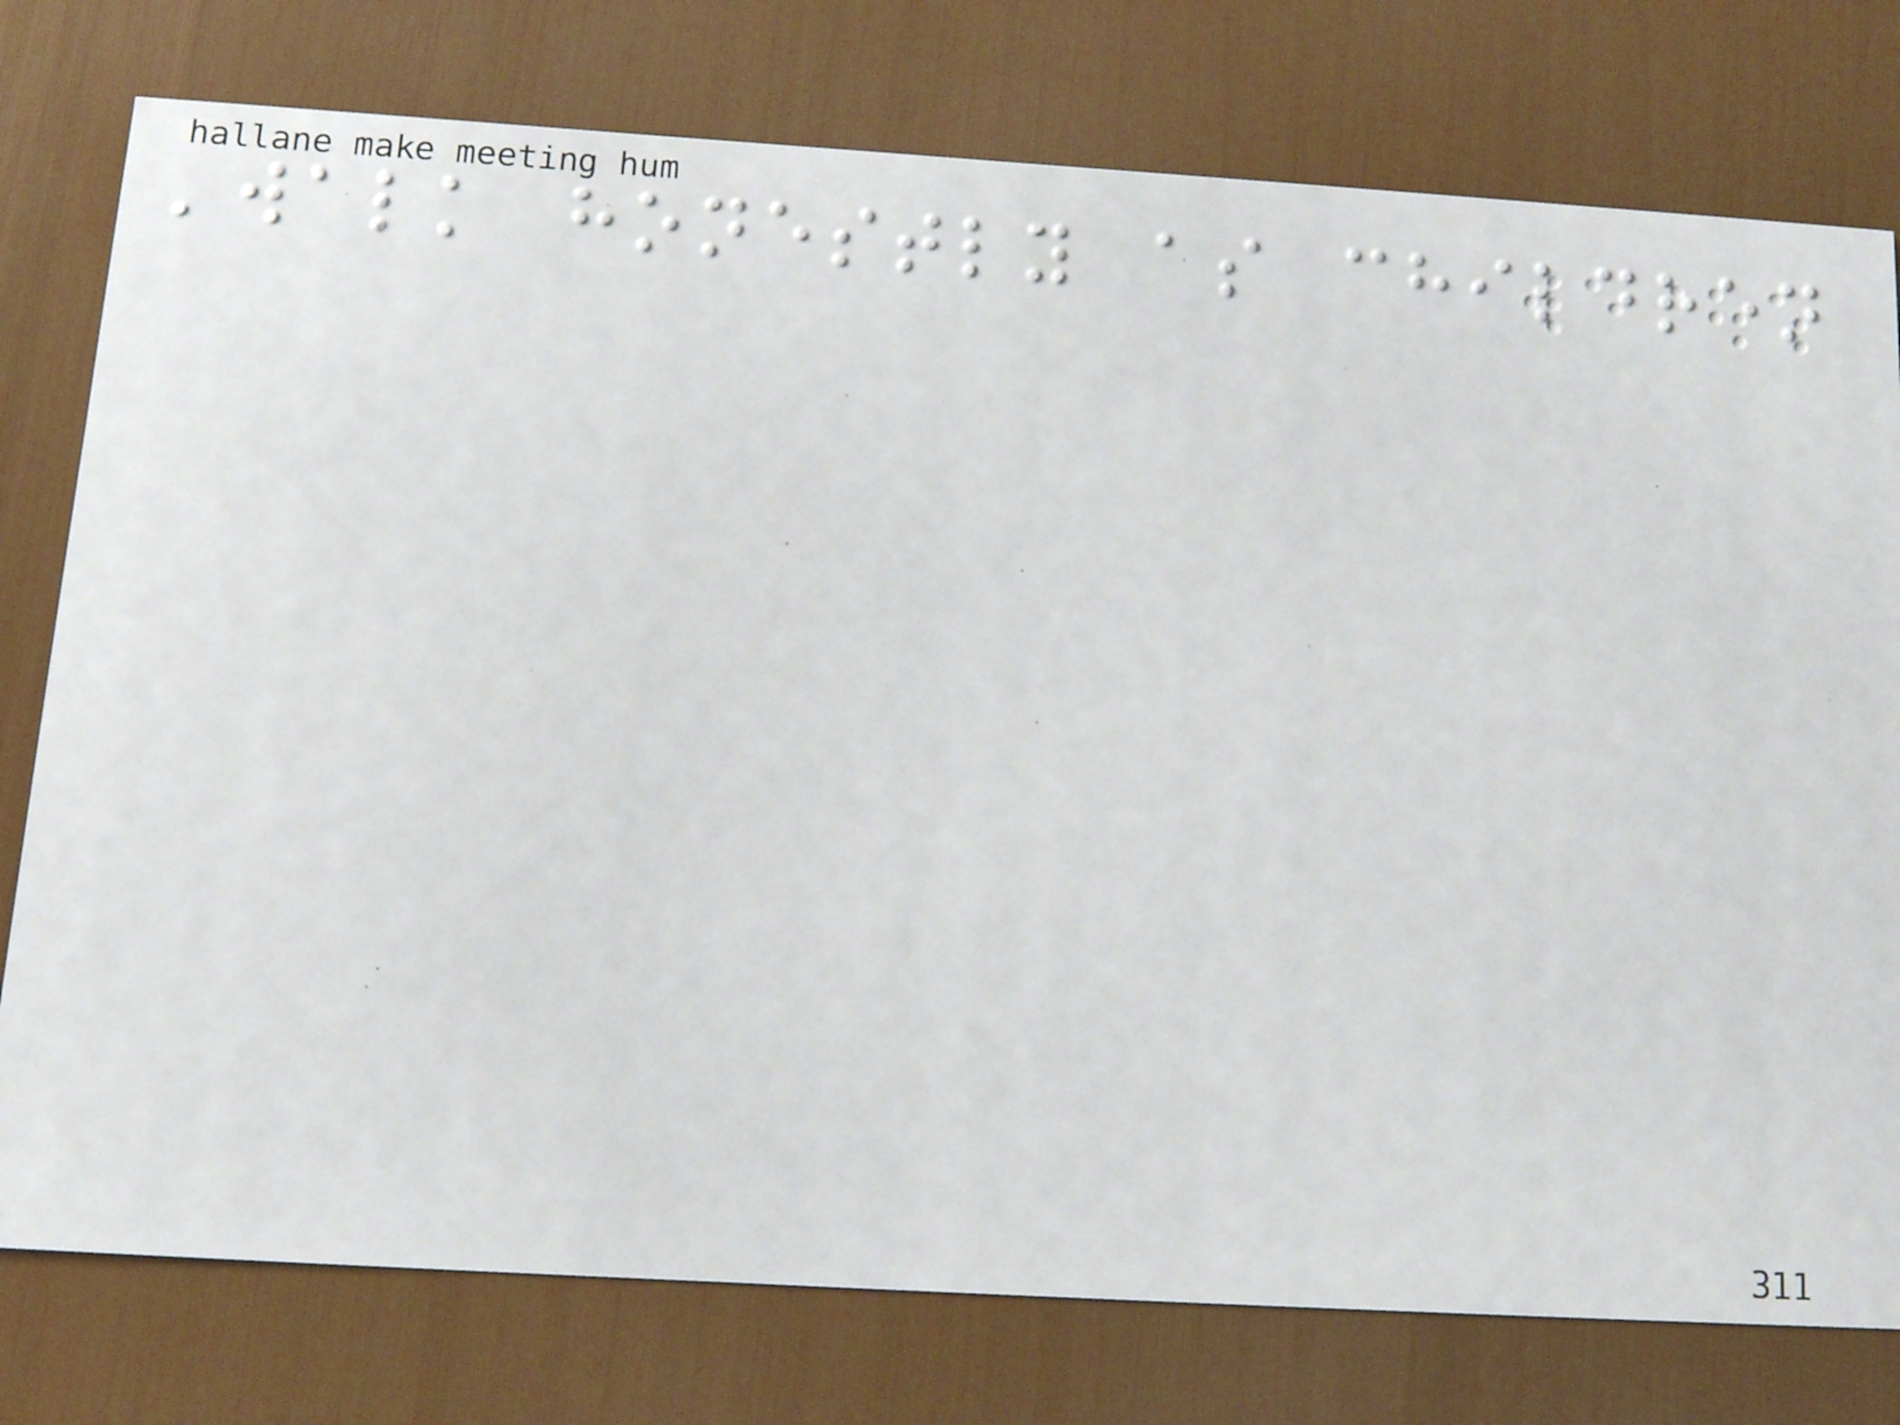'walk honestly as children
